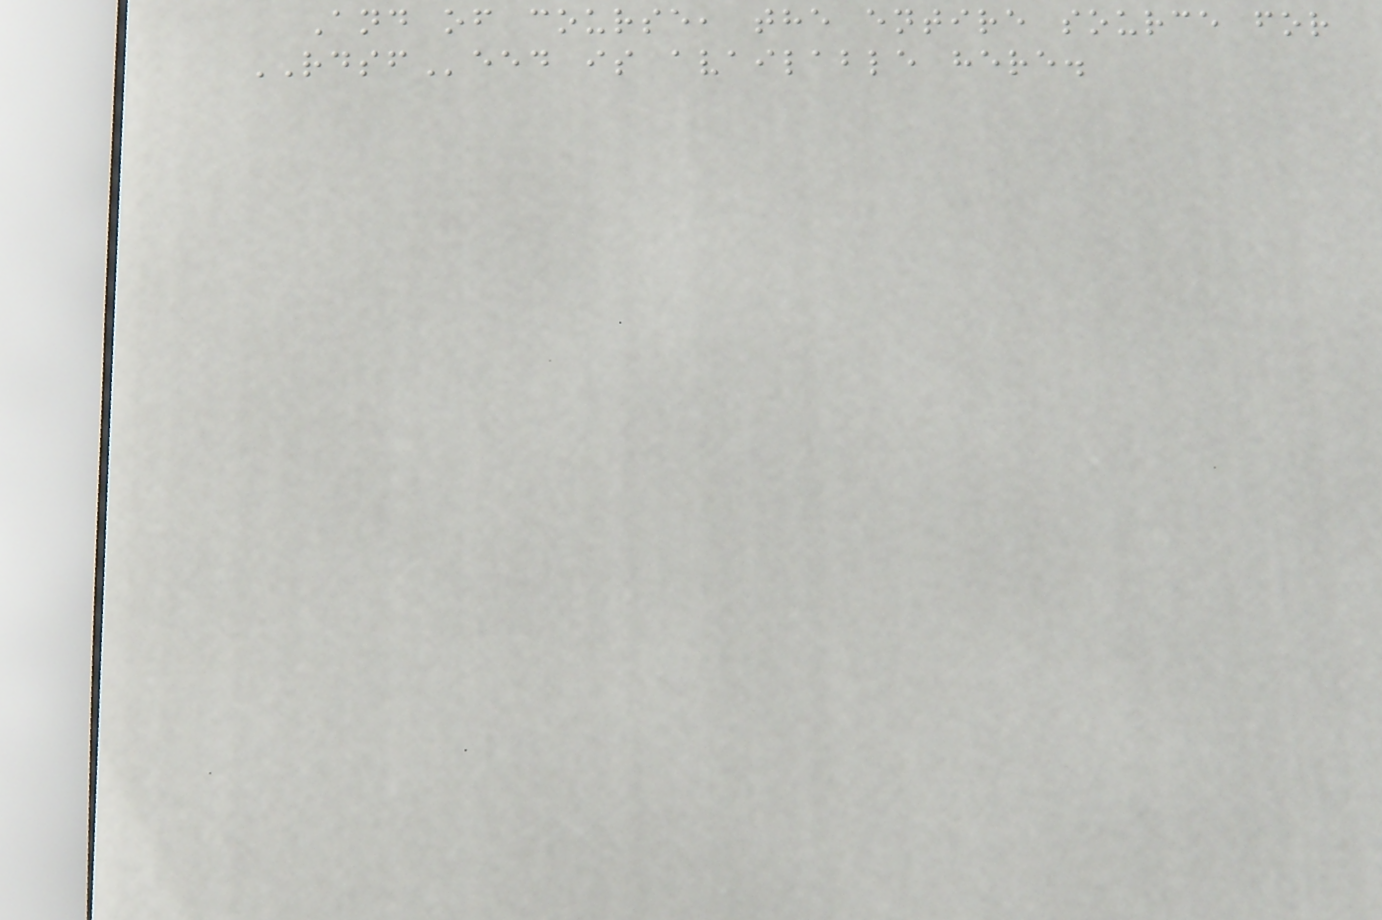And of course, the entire source for
RDSFeed is available here.
